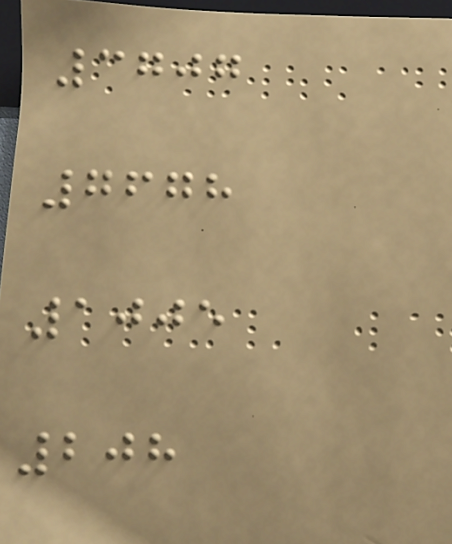3707
7678
1005
208
